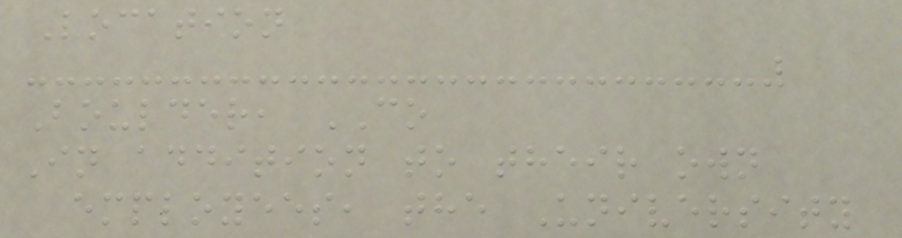Location
Boulder, CO
In addition to their own
employees, the University
